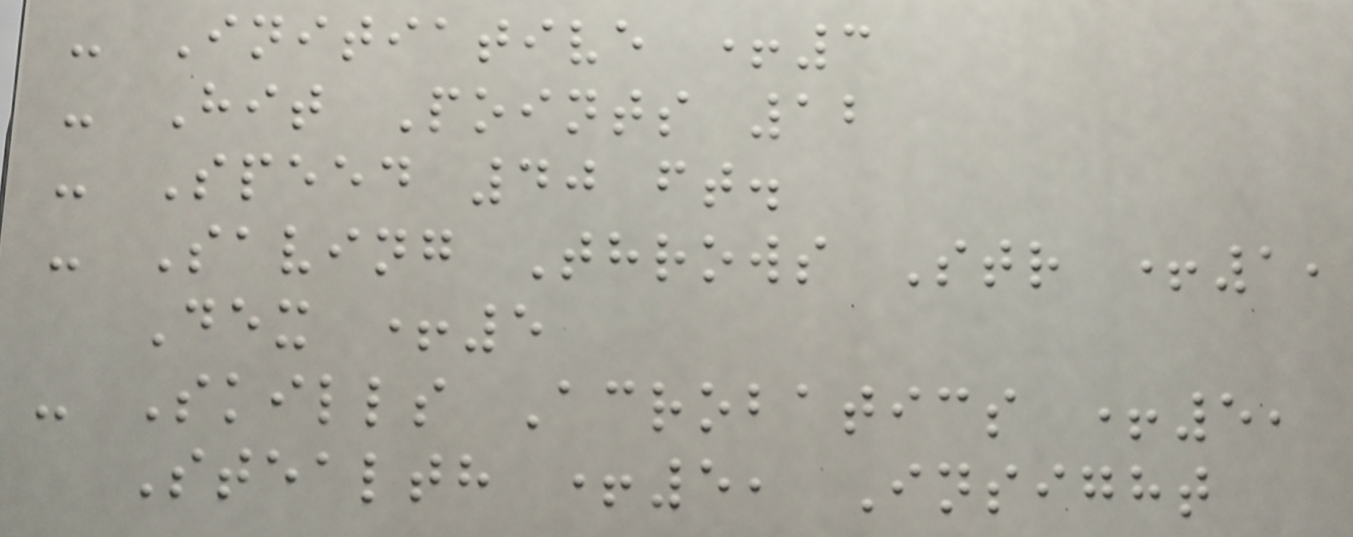- Initiative +3
- Hit Points 12
- Speed 40 ft.
- Saving Throws Str +1,
Dex +5
- Skills Acrobatics +5,
Stealth +5, Insight
